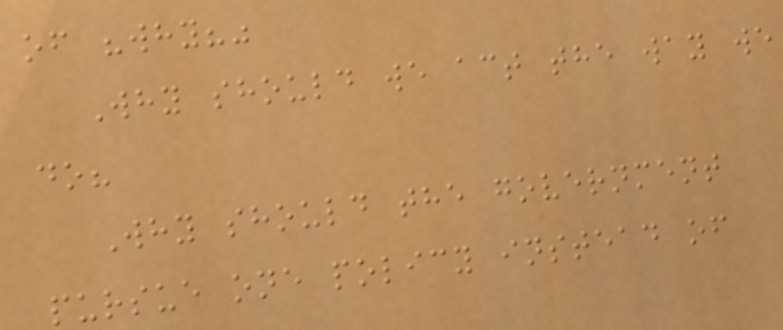of "why?"
Why should we act the way we
do?
Why should the government
pursue one policy instead of
